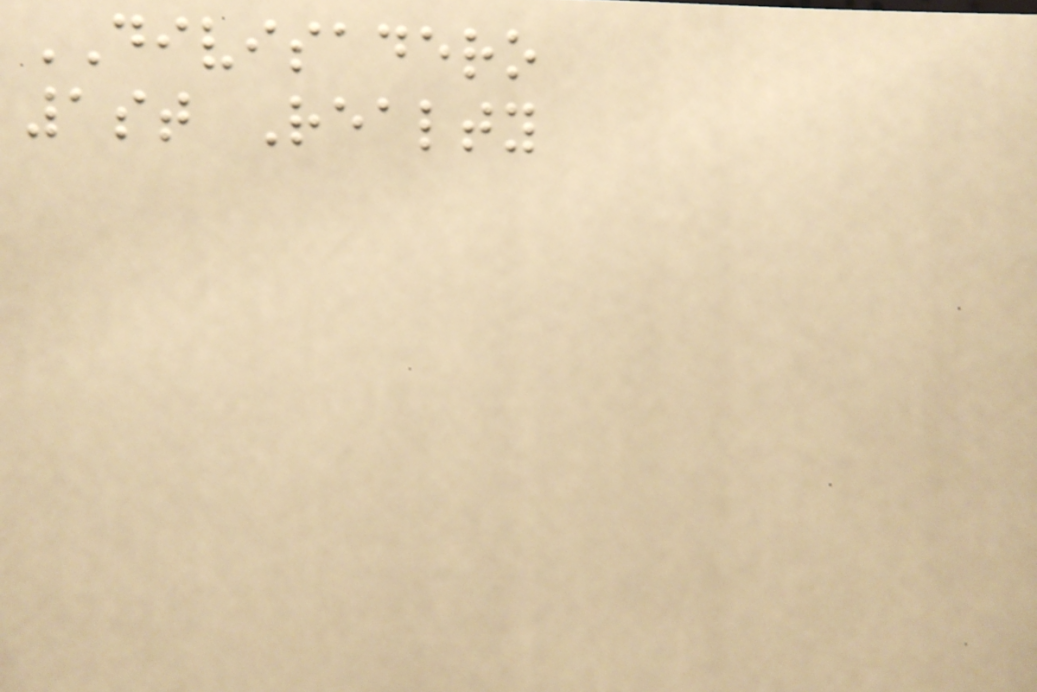DIVISADERO
1st Realty
